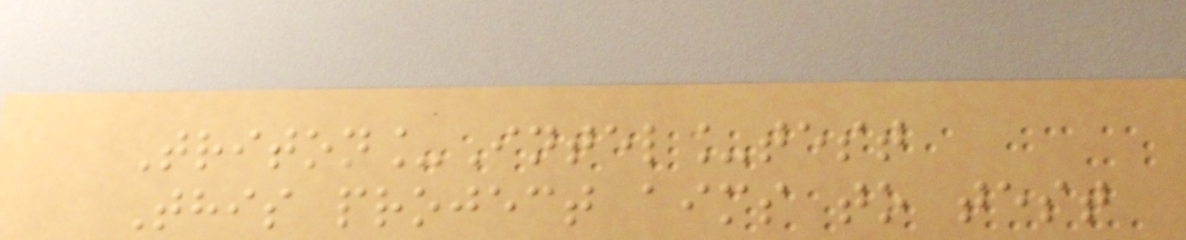Triton_Intel_test
This project aims to test
